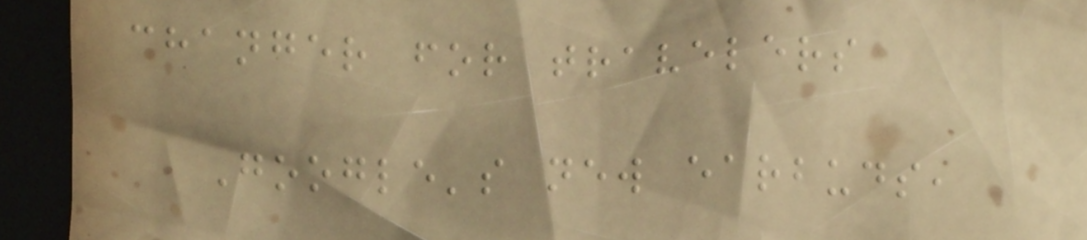changer for travelers
Google's new earbuds,
